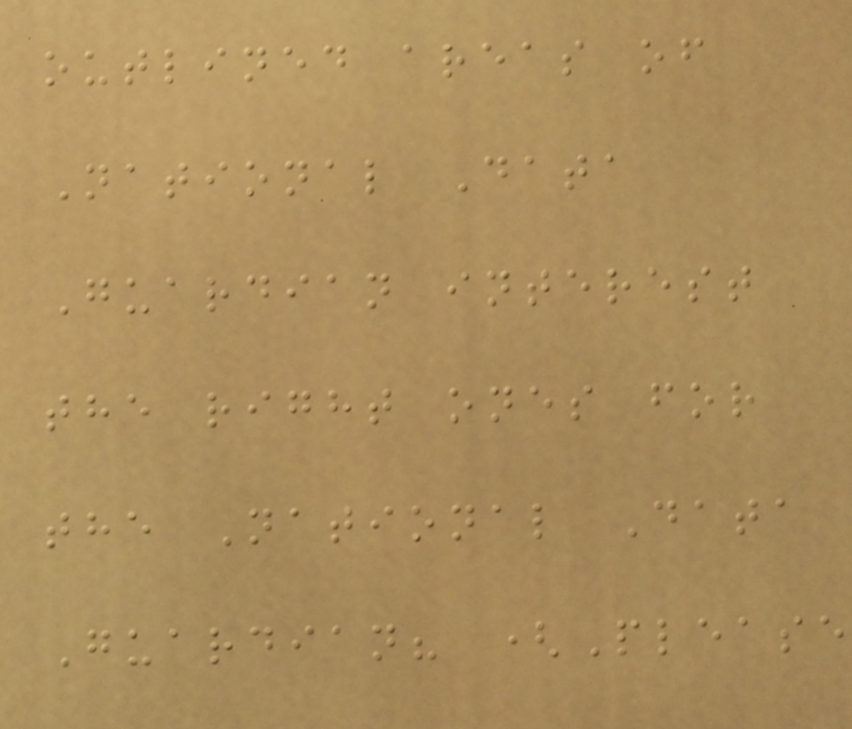outlined areas of
National Data
Guardian interest
the right ones for
the National Data
Guardian? (Please
